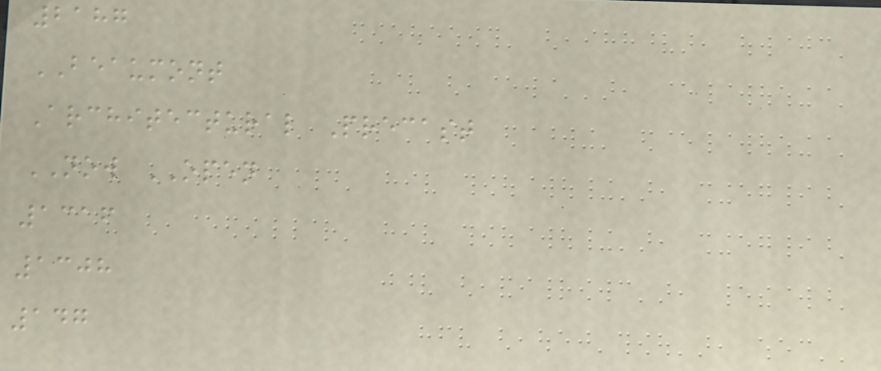2187
BEAUMONT
Architectural Precast
NOW OPEN
1316
1308
147
